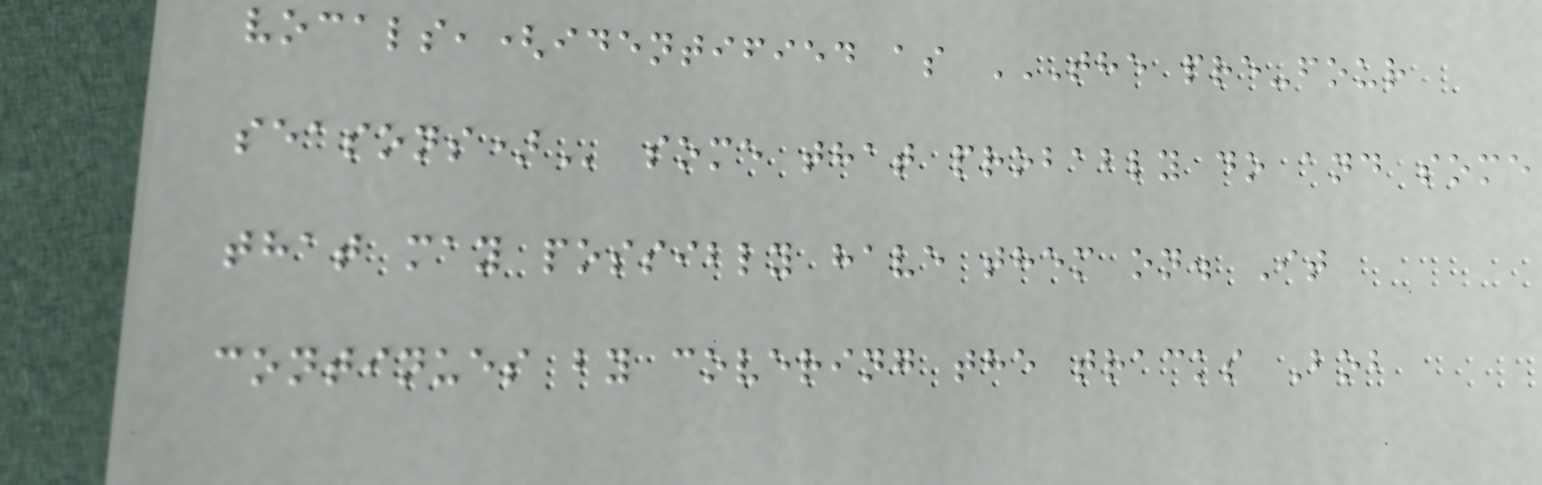vocals,(identified as THE PRE-FOUR
SEASONS) some that probably do and some
that may possibly have them on. It
continues by covering the tracks Bob
